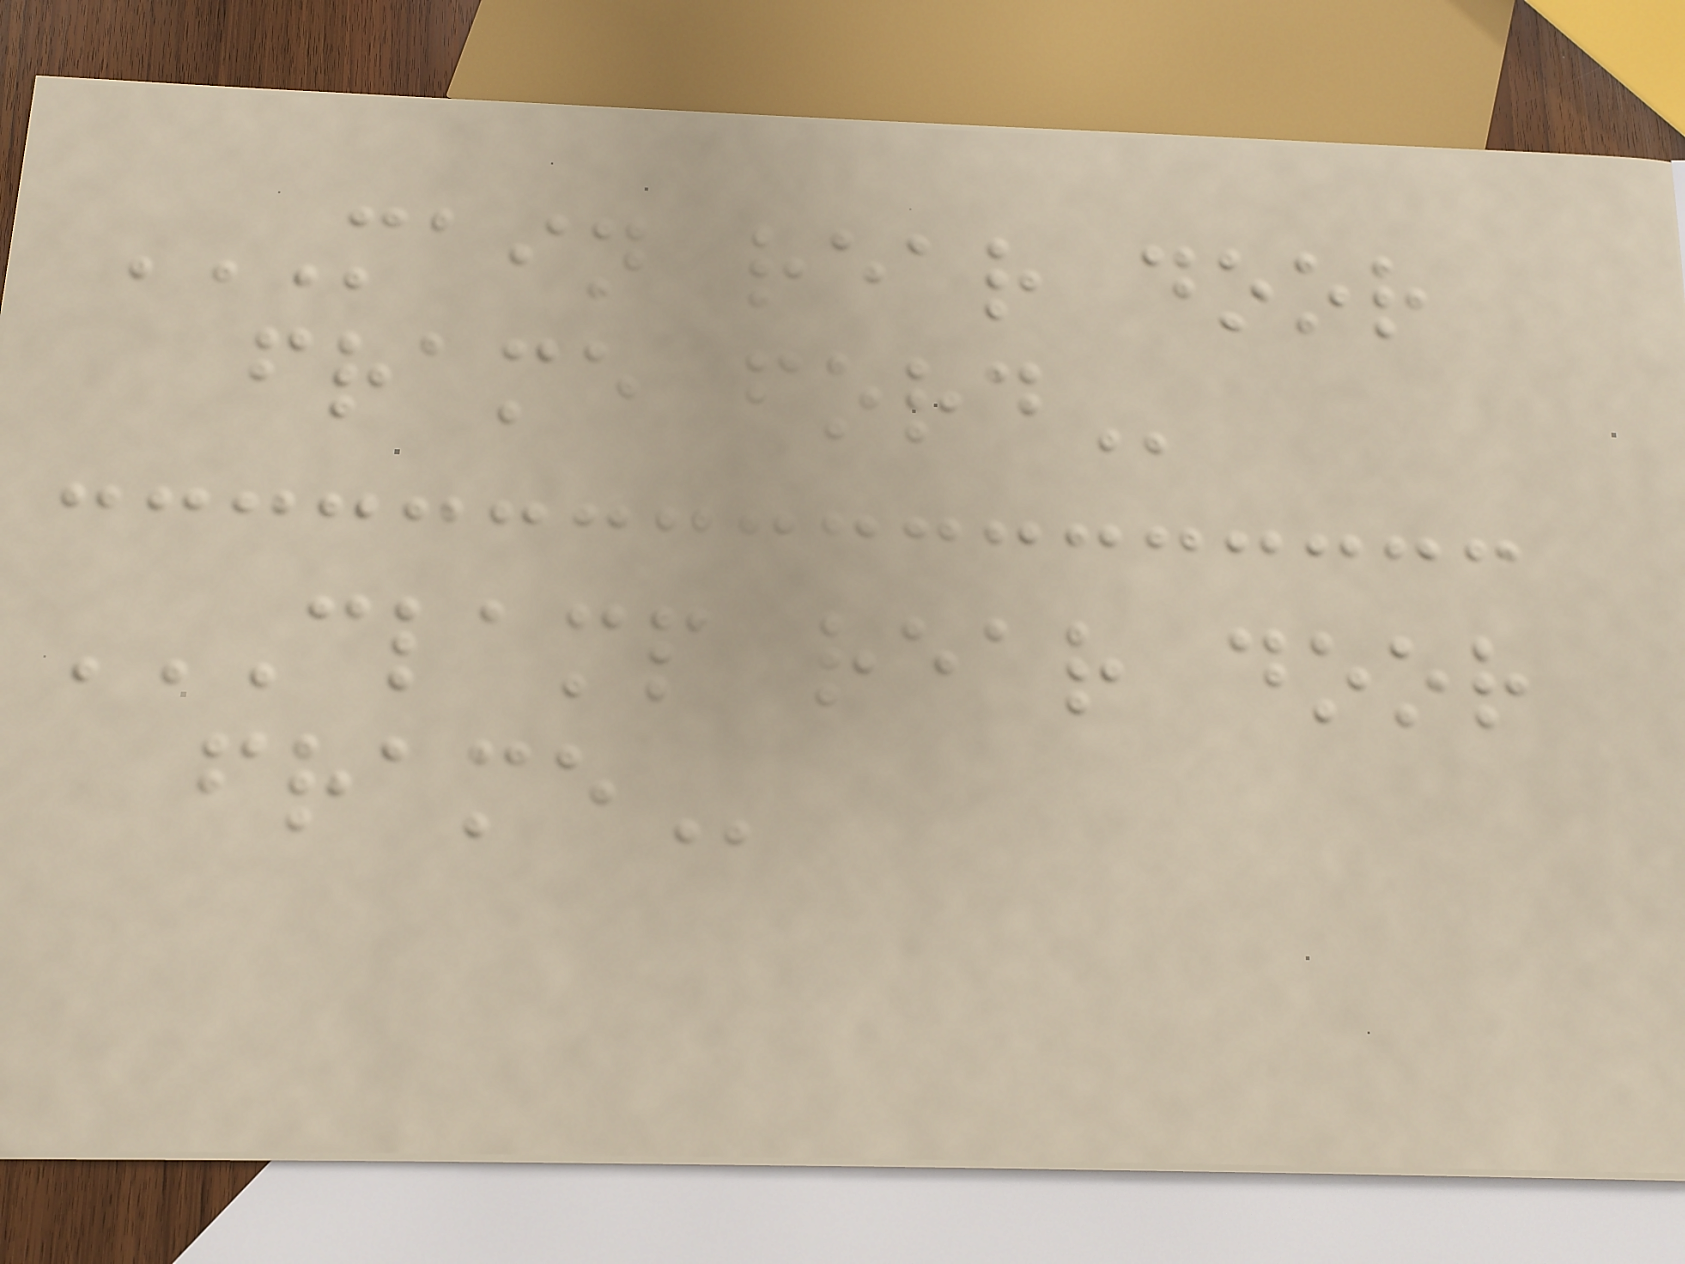MAIN REAR DOOR
FRAME FORD
CLAMP REAR DOOR
FRAME
